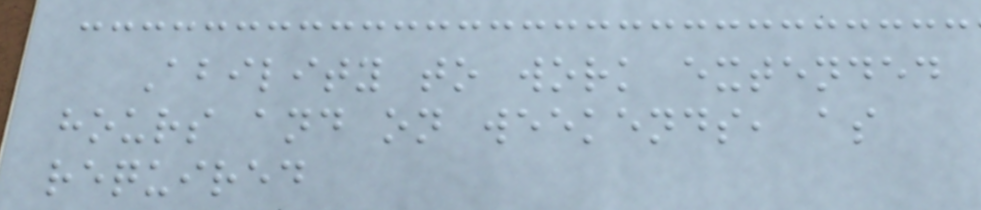Ability to work extended
hours and on weekends, as
required
